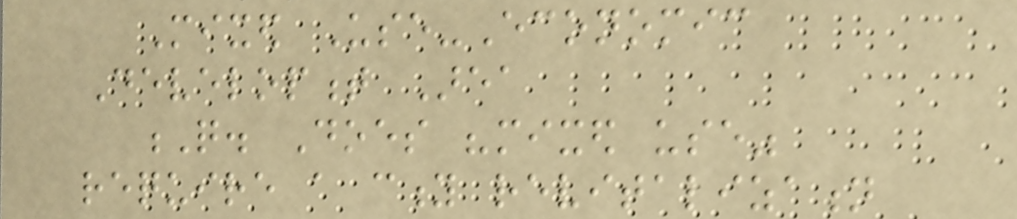Mixed Use-Economic
Development Area
Q. Does "mixed use"
require a city revitalization
